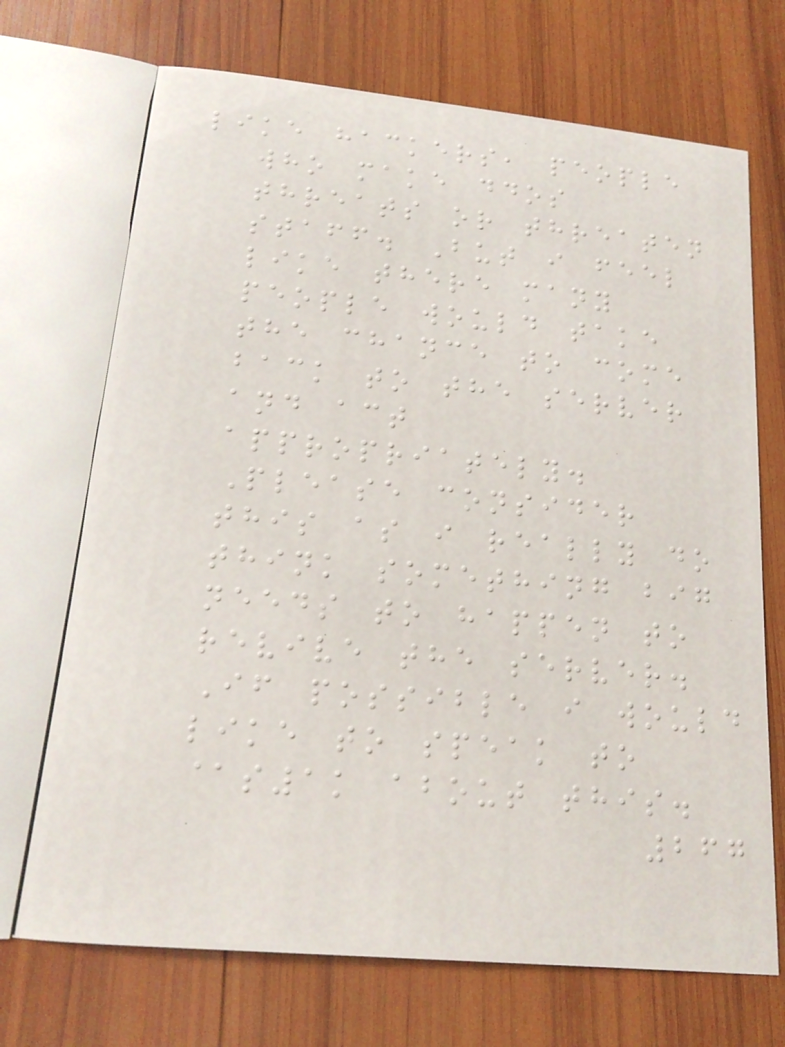like hackers, people
who make ddos
threats or threaten
staff. But i feel
like there many
people would take
the chance to come
back to the server
and act
appropriately.
Please consider
this as i really do
think something big
needs to happen to
revive the server.
If possible i would
like to speak to
@s1k about this.
267
